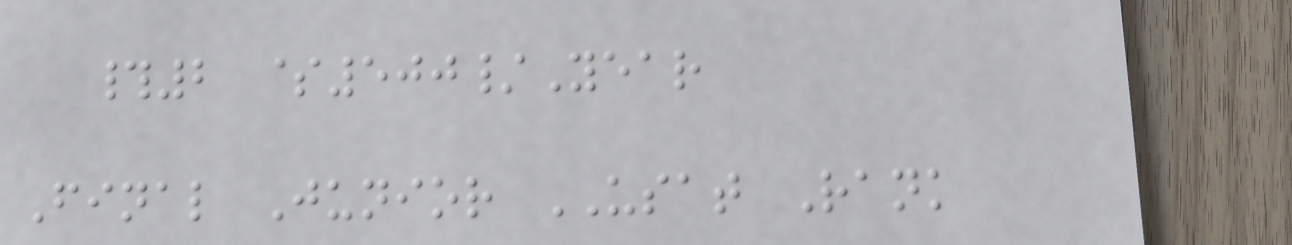#2 $500/Year
Final Junior USAT Rank
